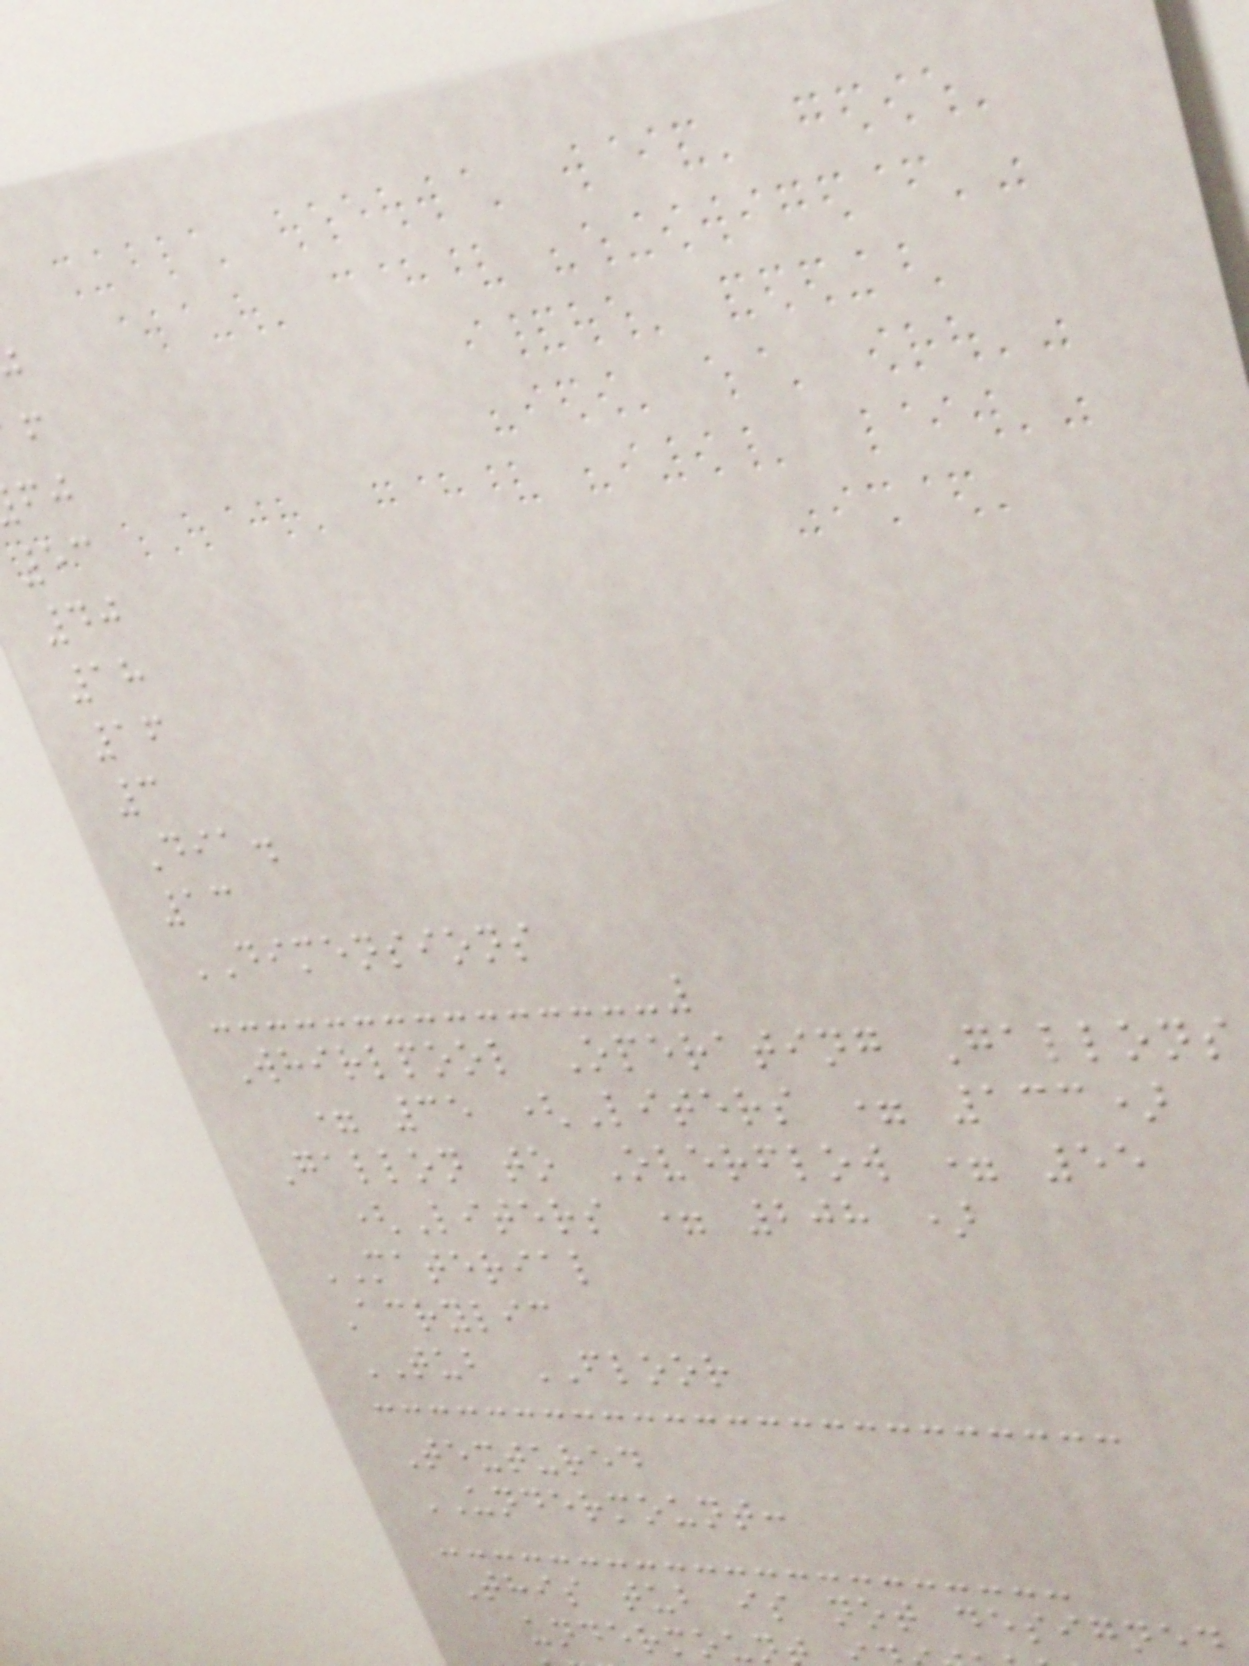53
40
18
16
3
Dia.
13
DIMENSIONS
Whirlpool Operating Gallons
= 35 (Liters = 133)
Gallon to Overflow = 55
(Liters = 208 )
MATERIAL
Acrylic
TUB FLOOR
Textured
UNDERMOUNT:
This tub is not designed
undermoun
